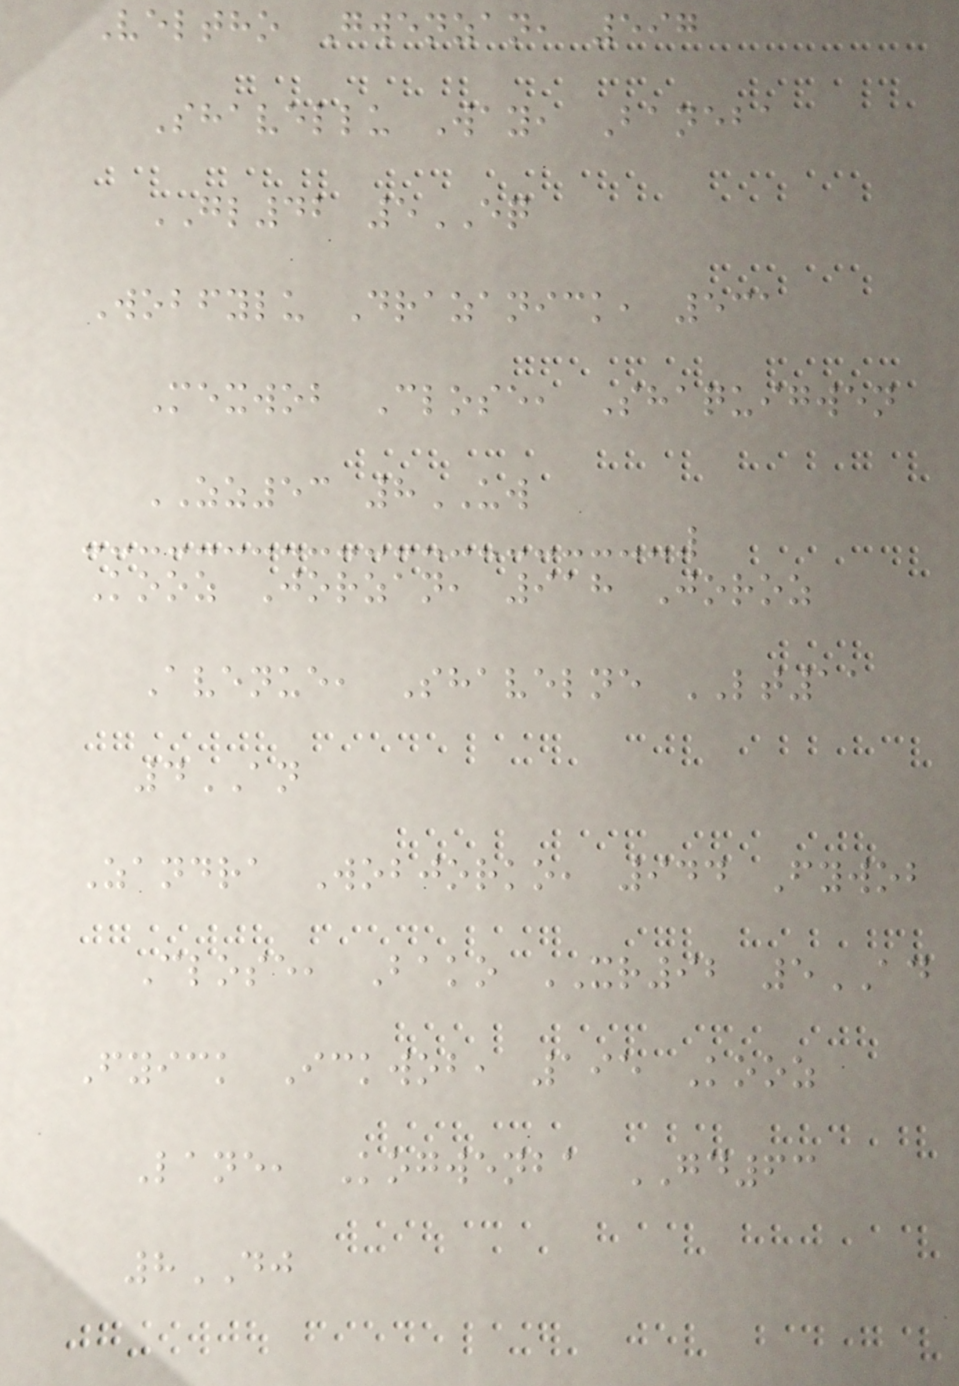Veltho Gwenzan, 597
Shavellu Way, Baneba
GL42 5EQ
Wobfylu Drazanick, 531
Mexwob Close, Shaquigwen
ZZ53 8UW
Kooz Jorzan, 918 Joroz
Avenue, Shavelne LT11
4AN
Zandra Wobjorko, 944 Fywob
Close, Bako XR92 5AD
Fyick Ickwob, 195 Kooz
Lane, Kogwenba GD63
8DJ
